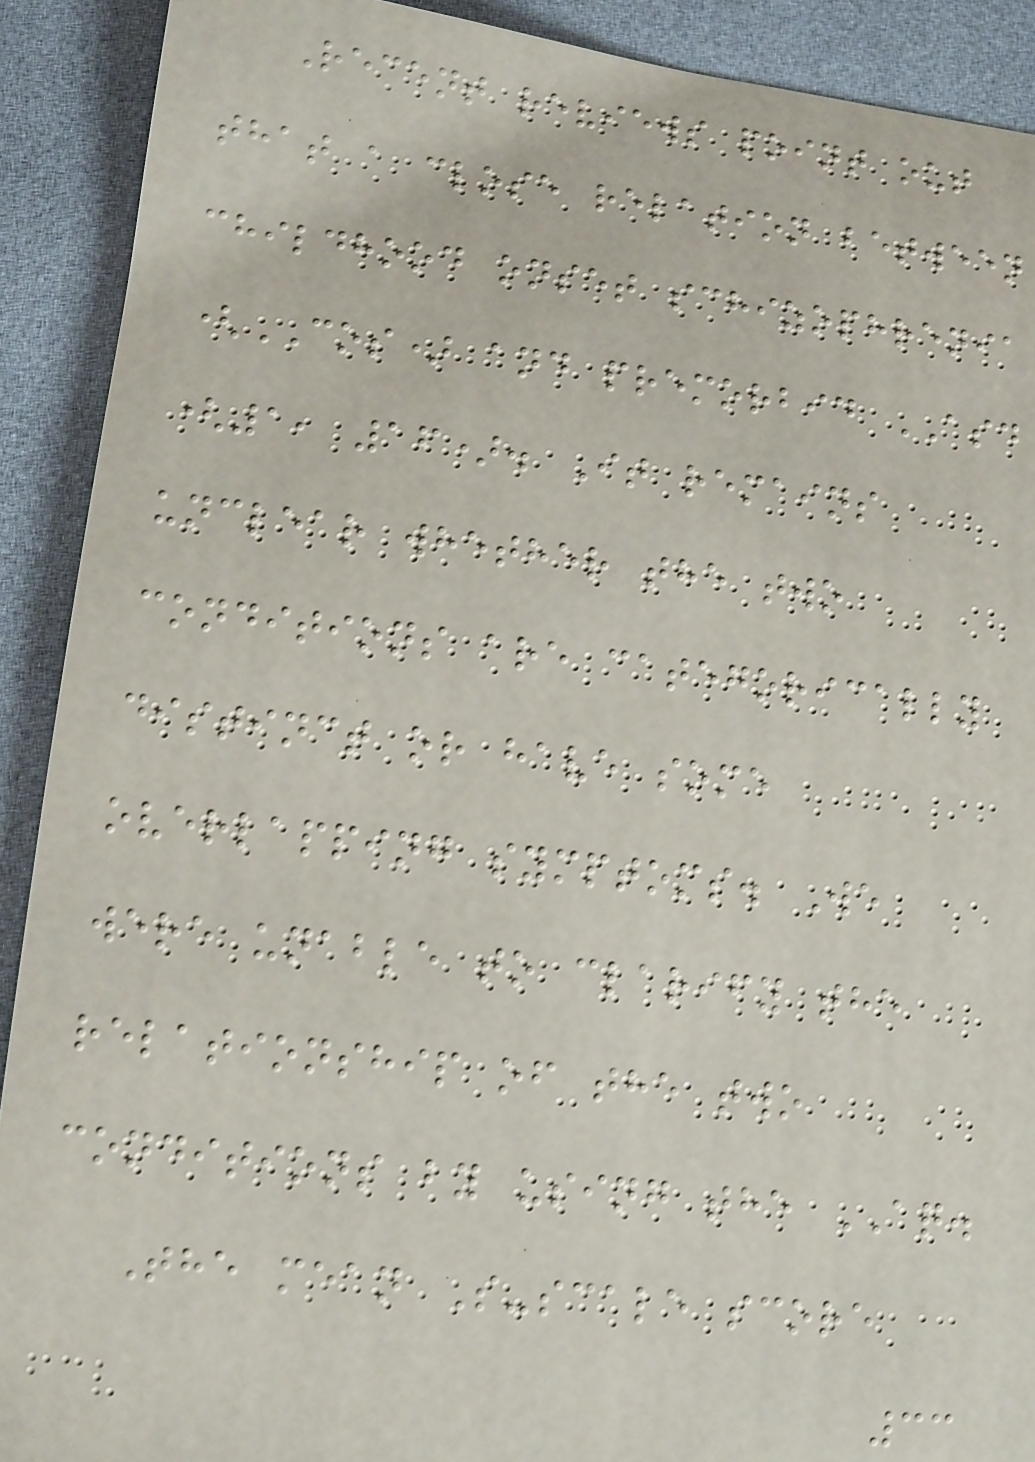Recent reviews point out
that a close relation between
childhood onset schizophrenia
(COS) and premorbid ASD
(1, 16). It remains
unclear whether the two
conditions are categorically
distinct or have some
overlapping symptoms. We
were unable to clarify the
relationship of the two
conditions by using the AQ.
The mean S-scale score
33
